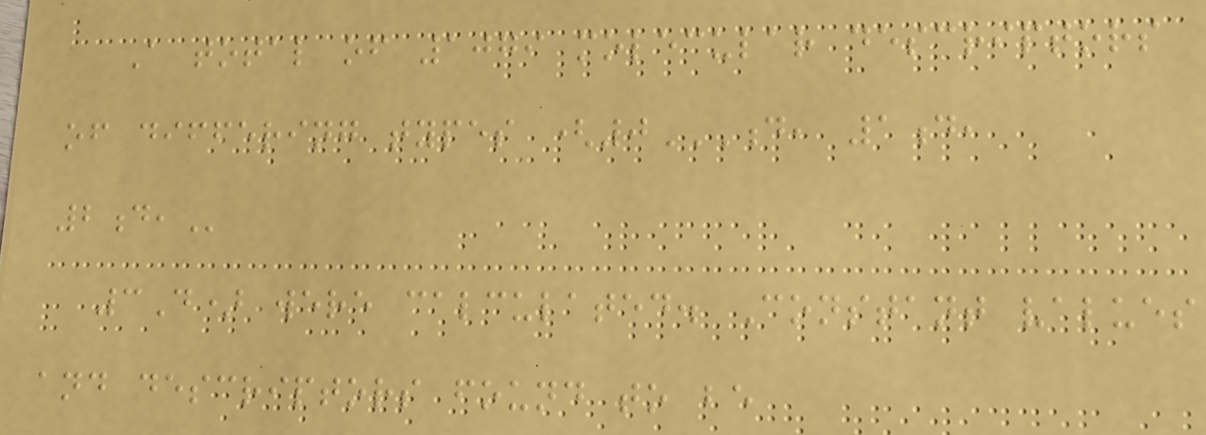A total of 1079 molecular descriptors
of differing types (0D, 1D,
2D,
3D) were calculated. Constant values
and descriptors found to be
